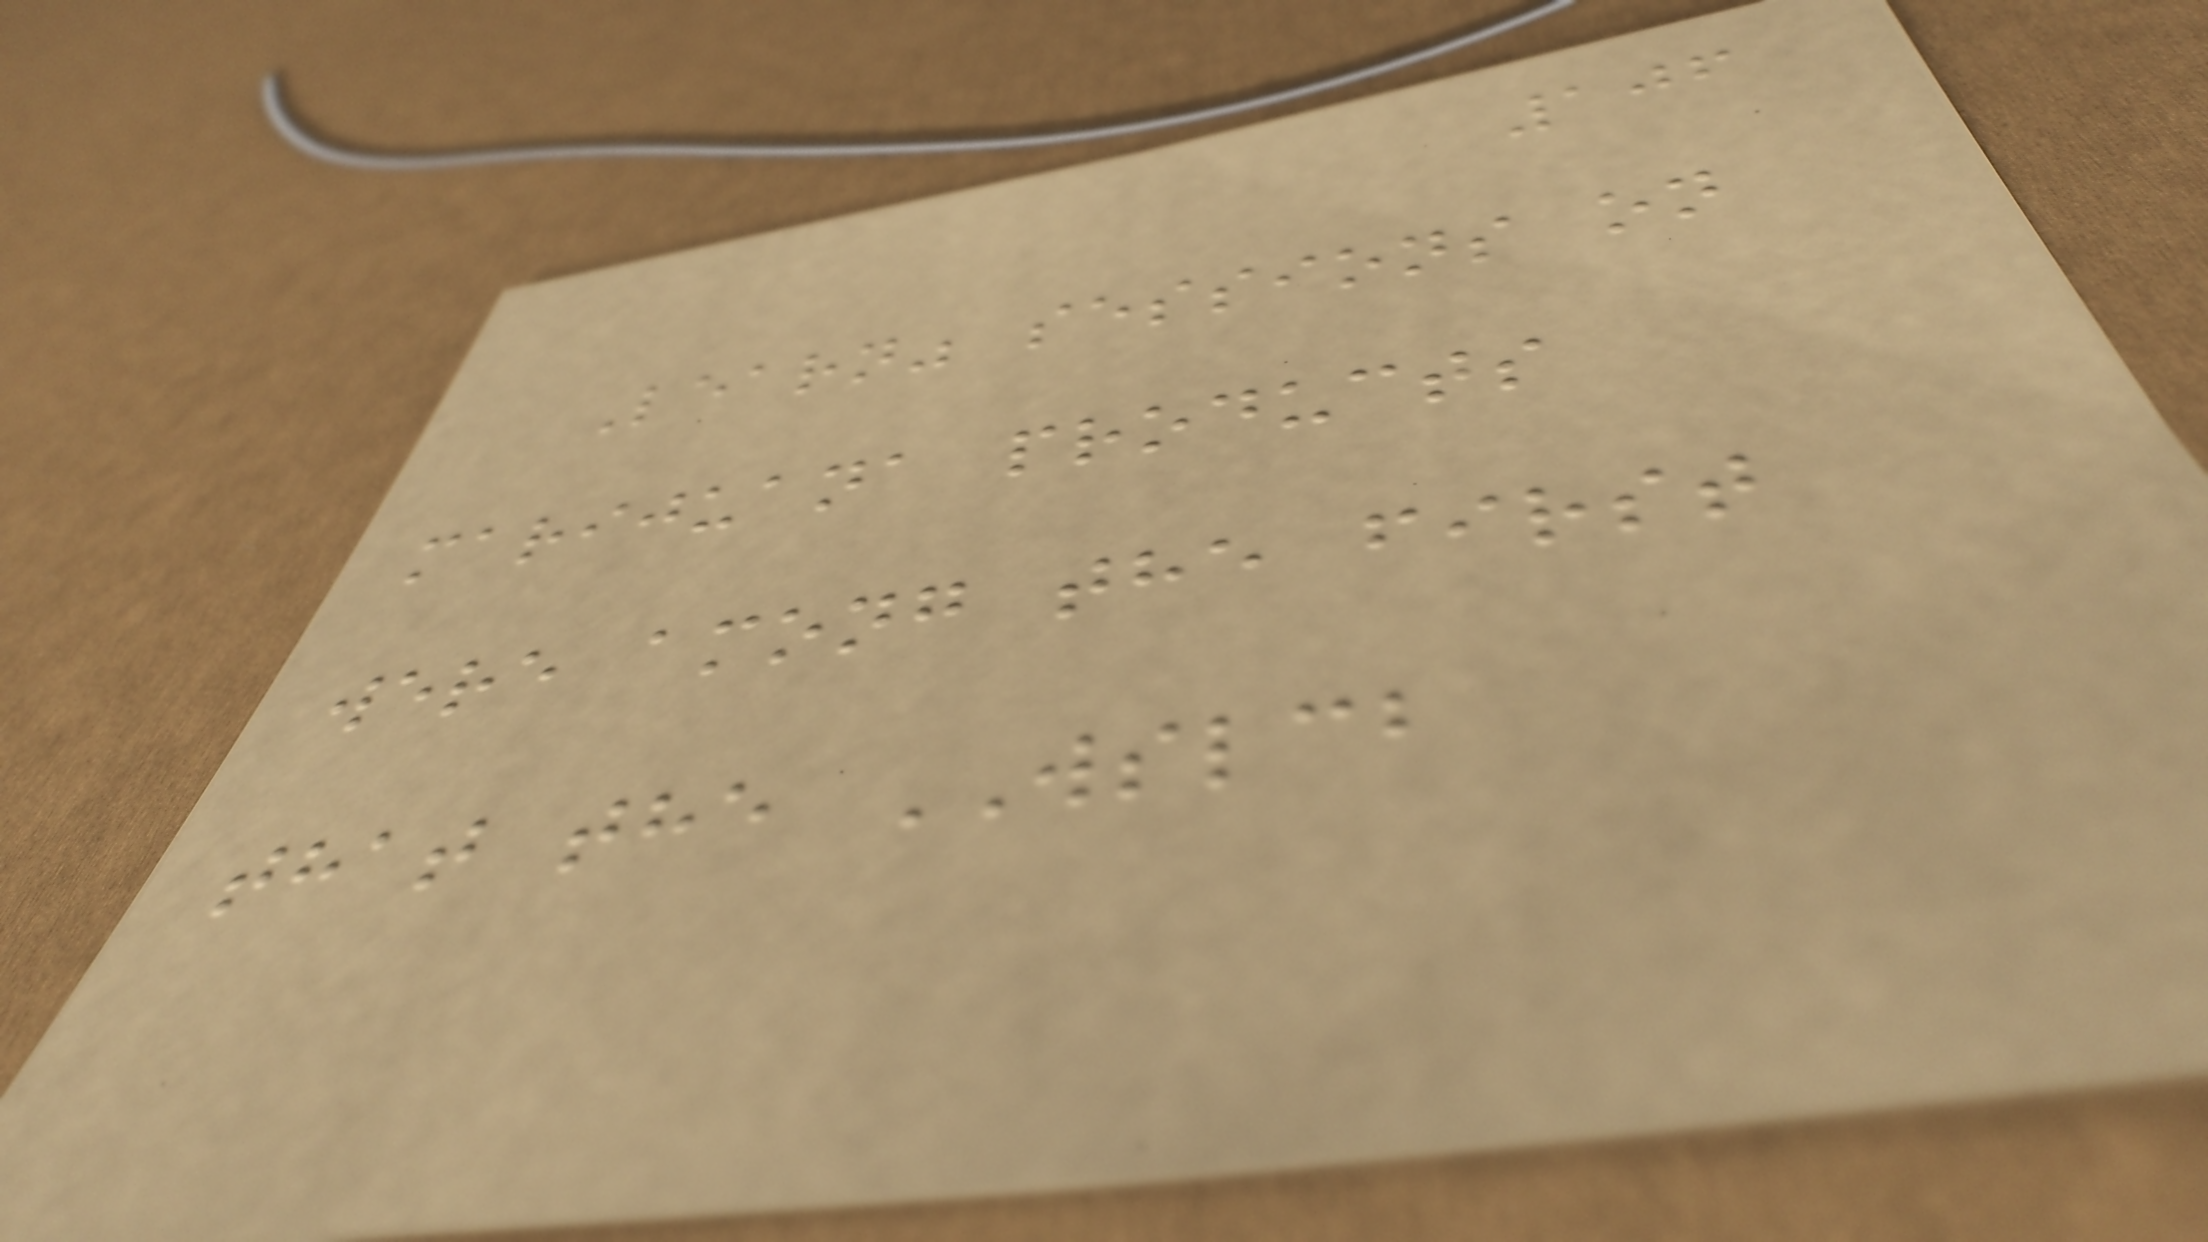106
Learn" sessions on
marijuana products
were among the first
that the WSLCB
